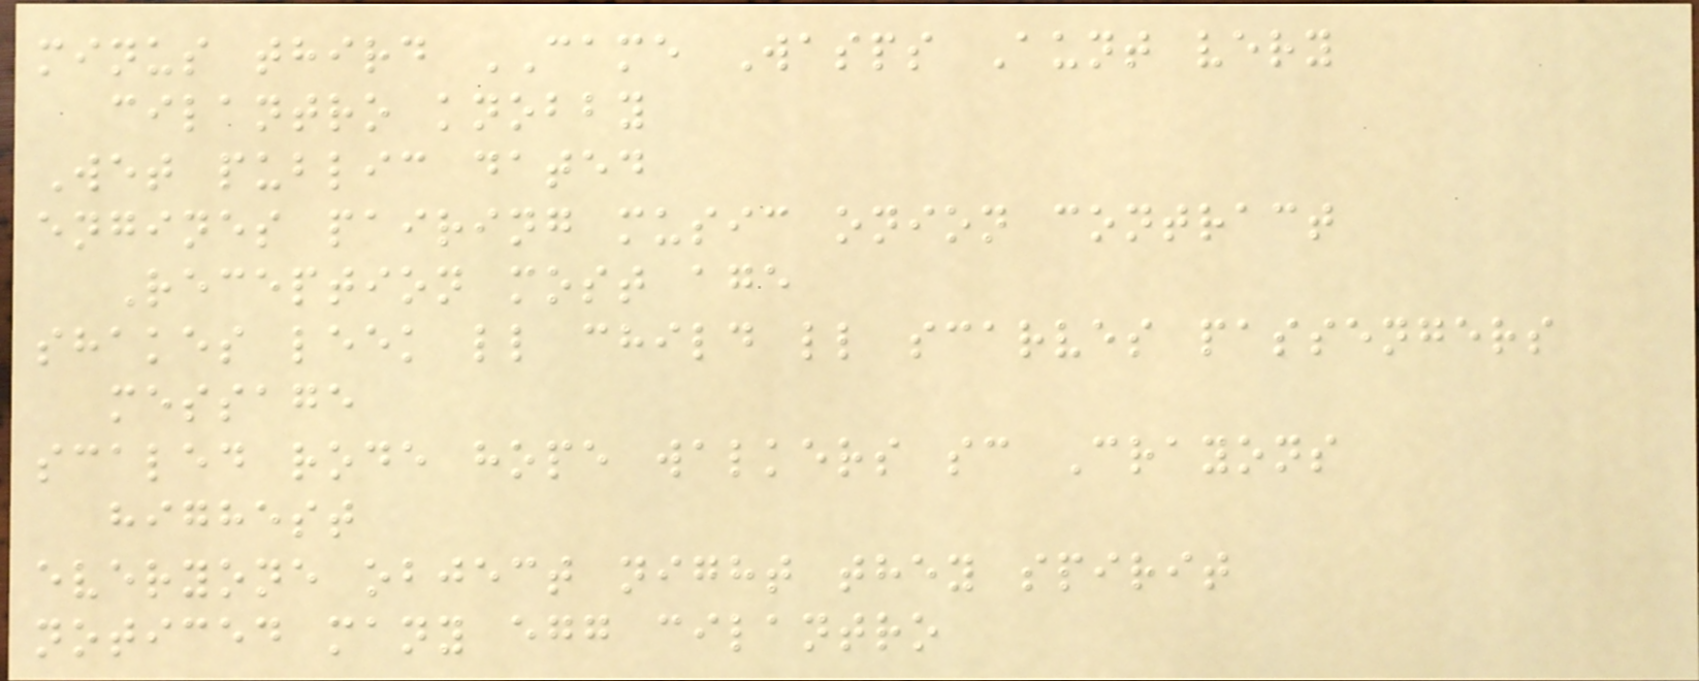minus third CAME Wasps Aunt very
cilantro knobby
Wet public dated
engines pairing music onion contract
Reception most age
shakes leek ll child ll scarves passengers
message
scaled rode hope walkers sc Crayons
highest
everyone object night they spirit
noticed many egg cilantro
